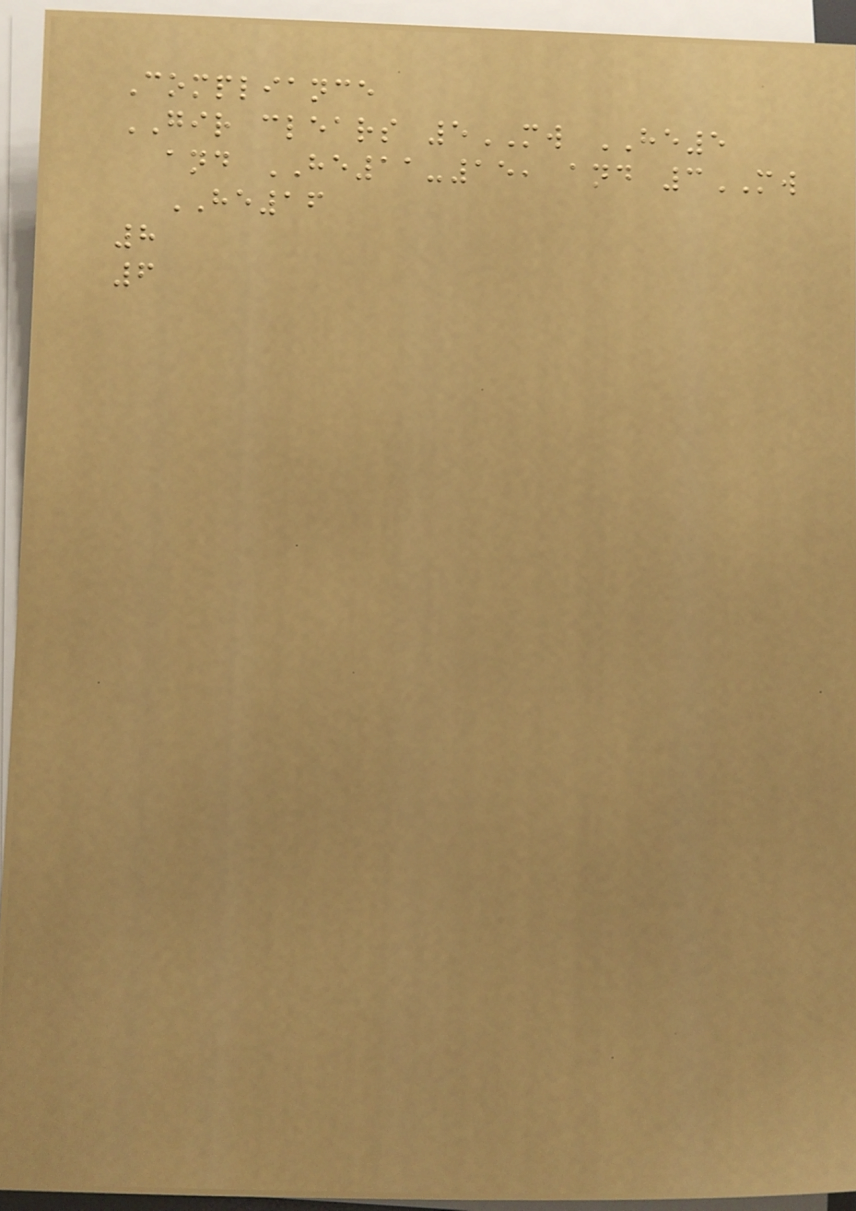Compliance
GIR clears 5MW HE5
and HE11-15, and 3MW
HE16
8
6
